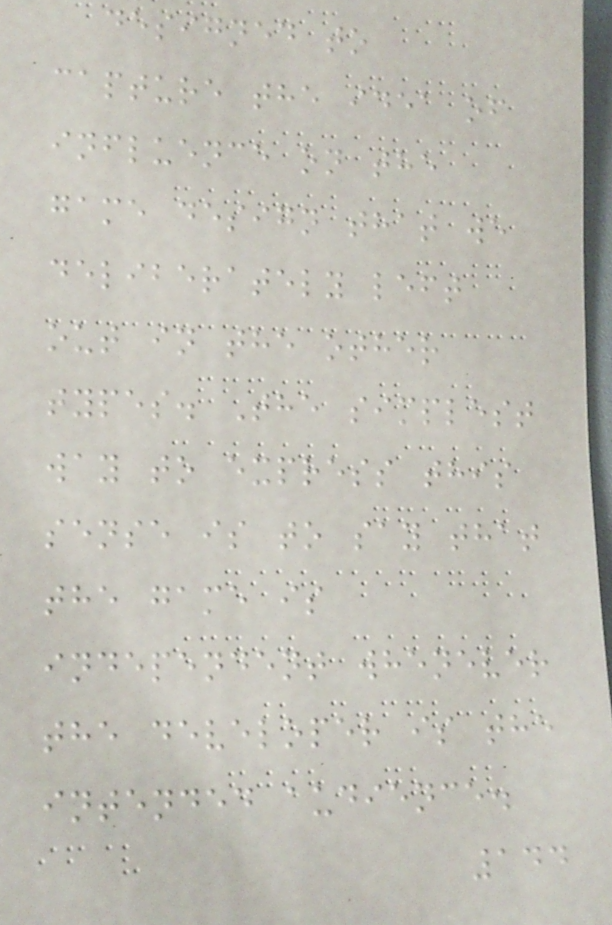designed to
capture the idea of
influence on the
game design that we
deliberately left
out in the other
types. The simplest
way to express this
sense is to say that
the game is
independent whenever
the developer is the
intended audience.
144
